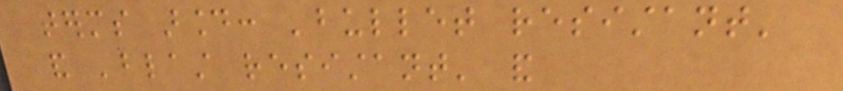terms around: 'bullet resistant'
and 'blast resistant' and
